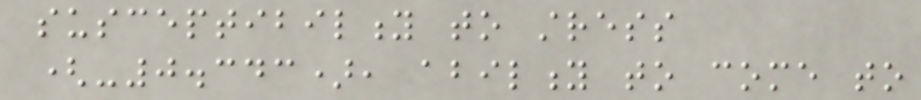susceptibility to stress
(-0.343), ability to come to
